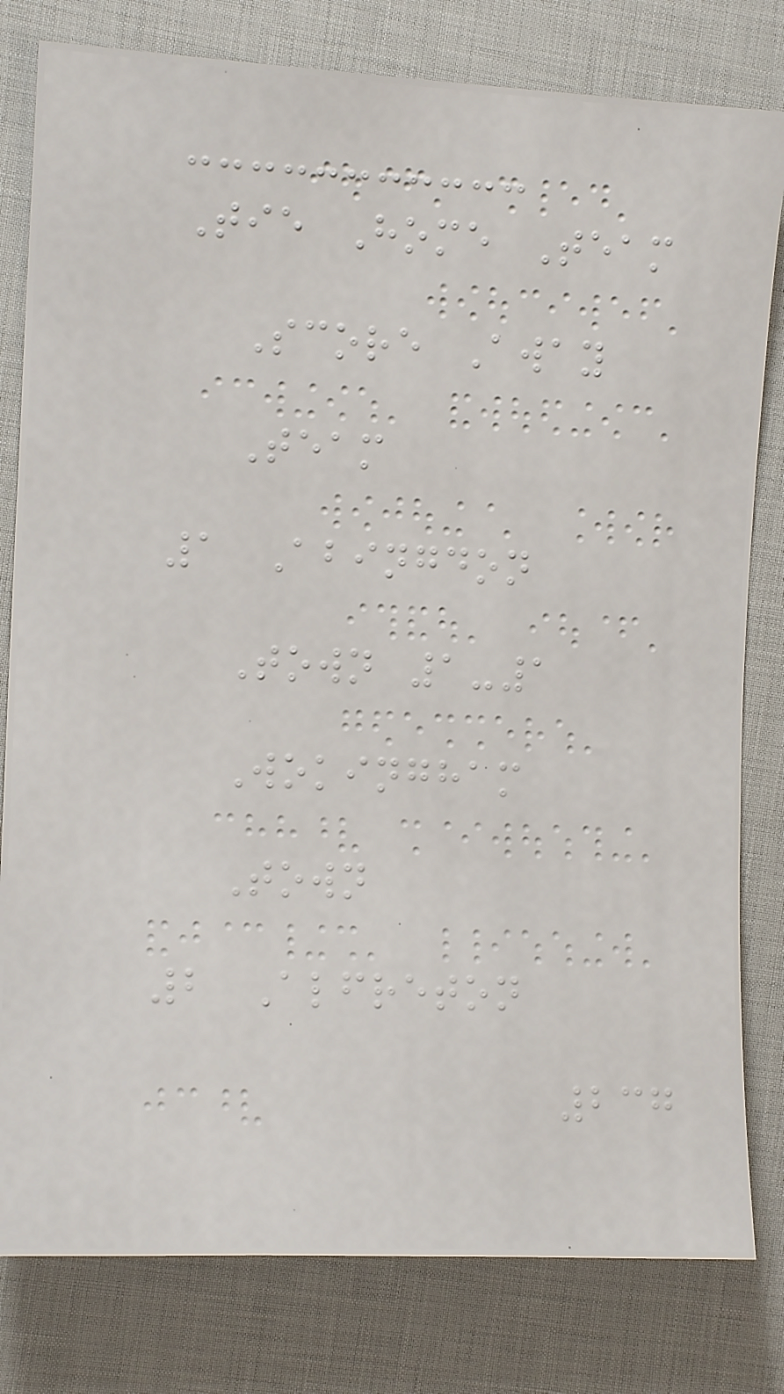Tie Home Team
Score Away
Team
1 Abingdon
Town 1-1
Wokingham
Town
2 Alfreton
237
